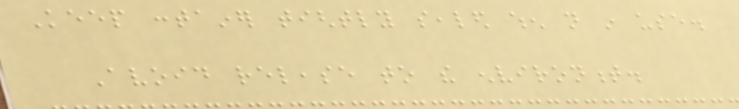Keep container tightly sealed when not in use.
Avoid release to the environment.
